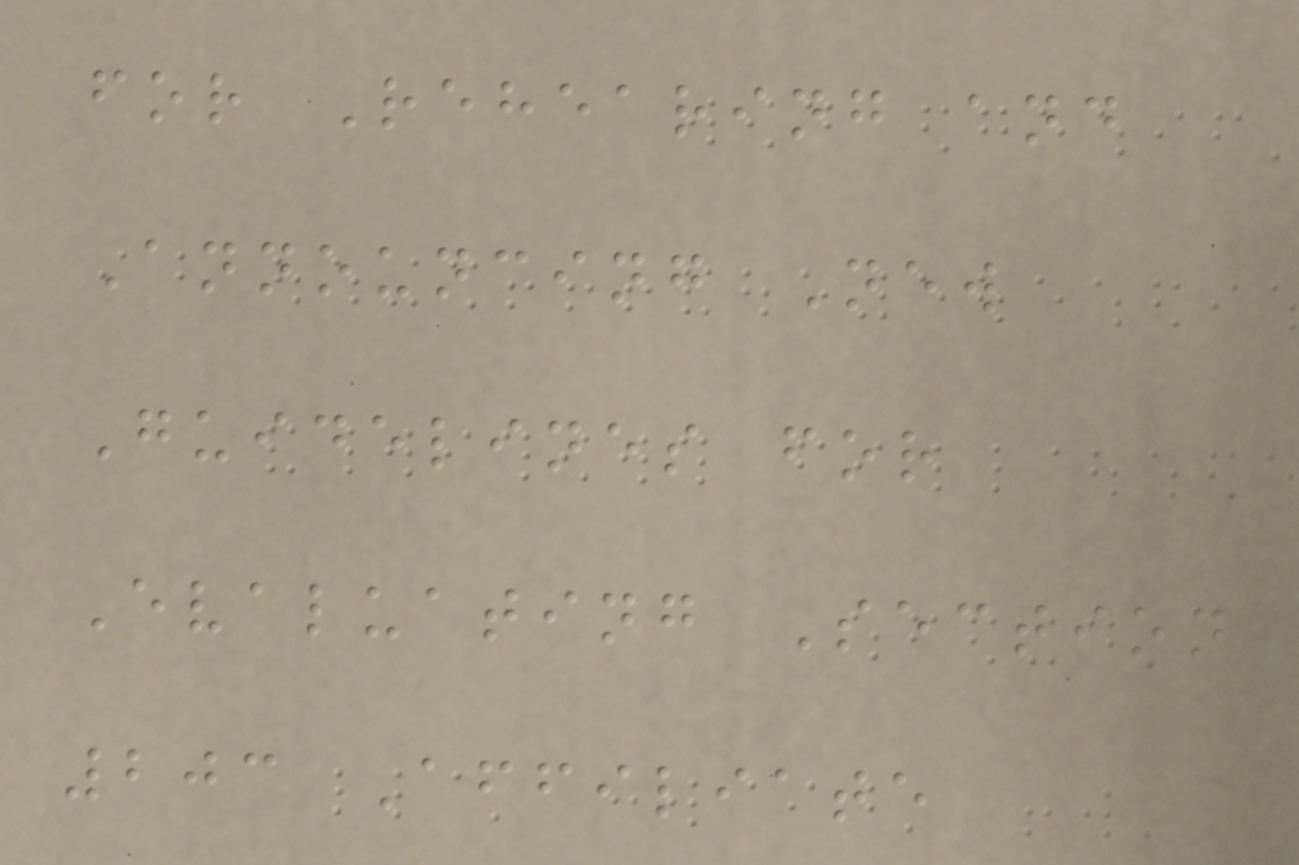for Rehearing and
Announcing New
Guidelines for
Evaluating Section
203 Affiliate
